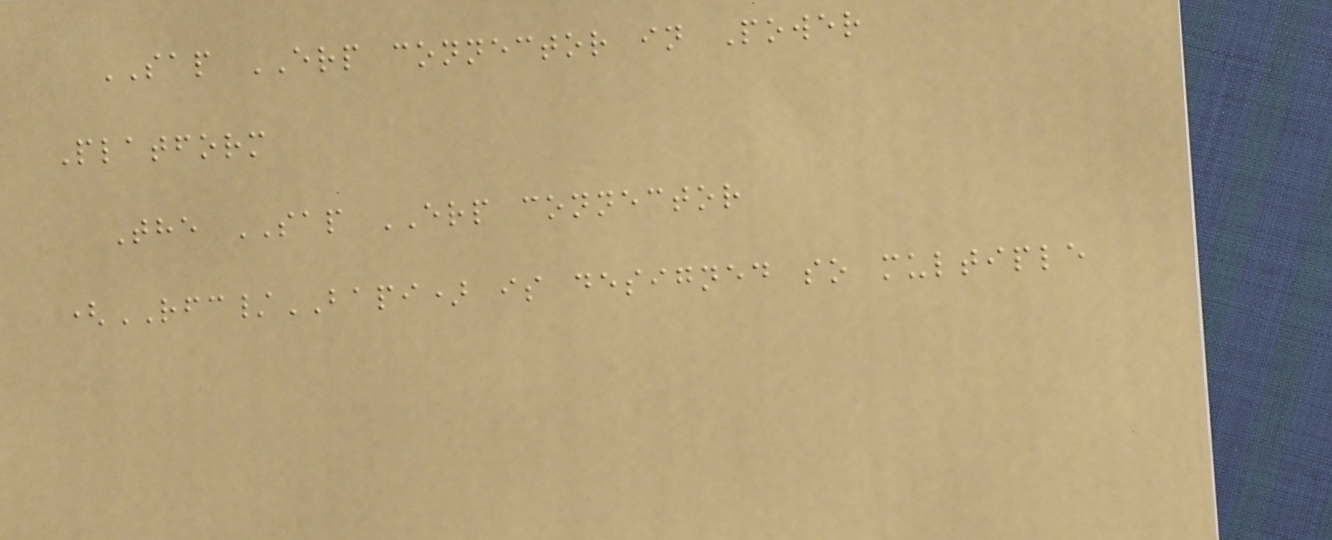SAP ERP connector in Power
Platform
The SAP ERP connector
(RFC/BAPI) is designed so multiple
